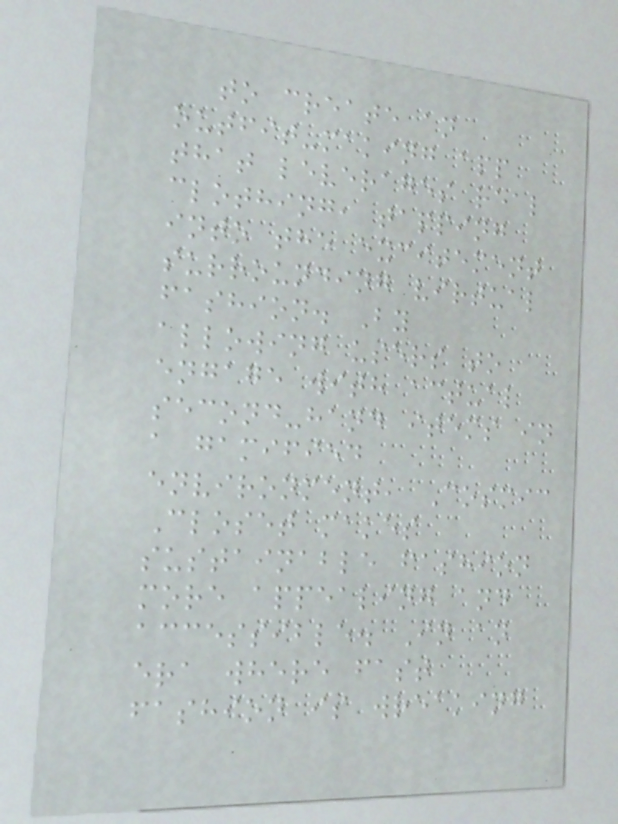to create an
outfit-making app
that leverages real
clothing, tapping
into the excitement
surrounding virtual
fashion. By
allowing users to
engage with actual
second-hand items in
a gamified
environment, Cosmic
Closet makes
sustainable fashion
more appealing and
accessible. In an
era where fast
fashion is wreaking
